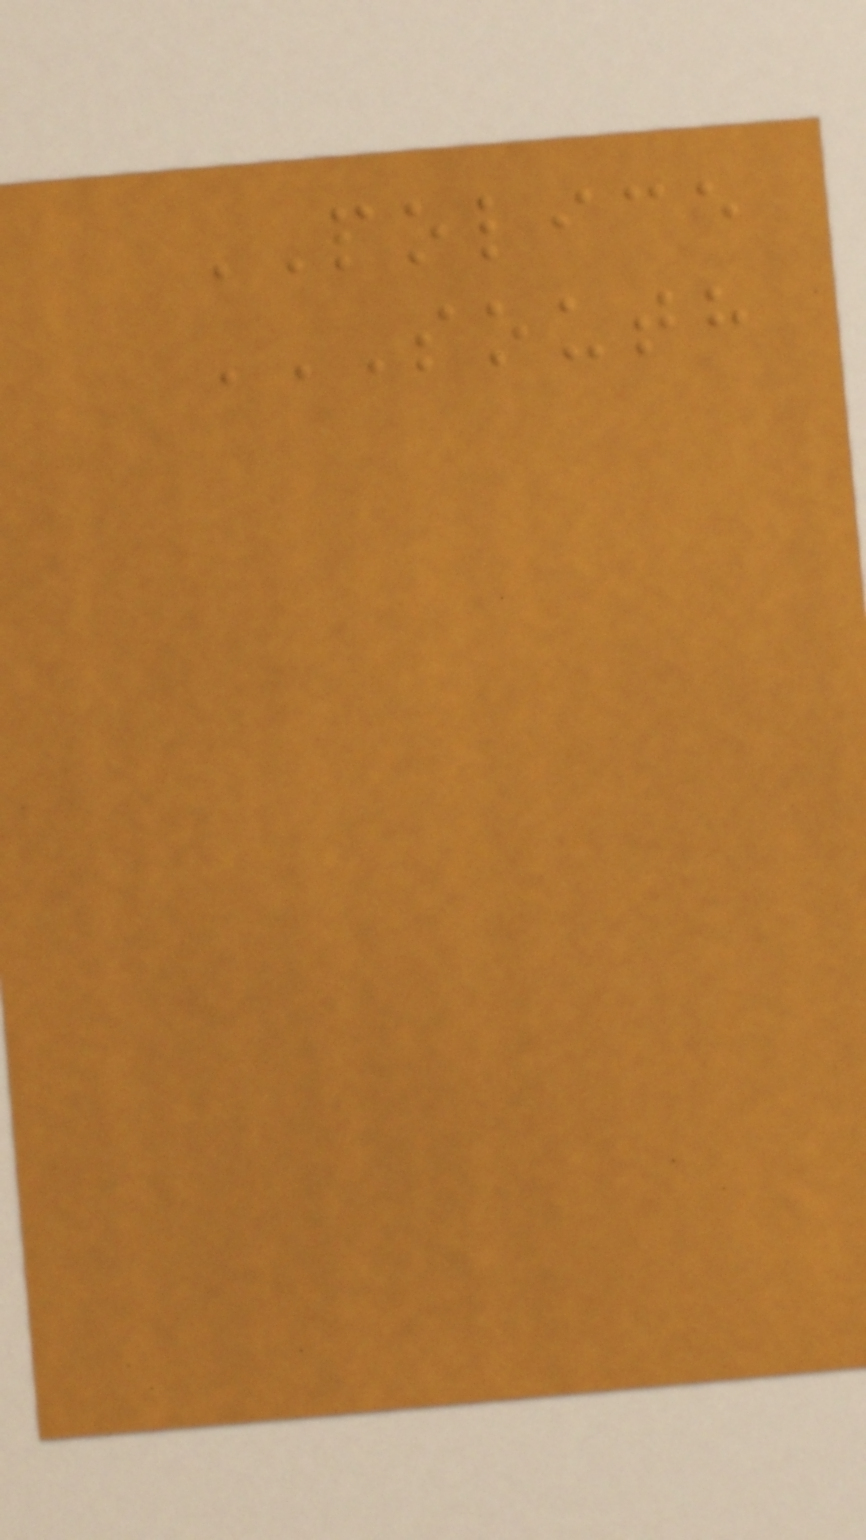POLICE
SOUTH
